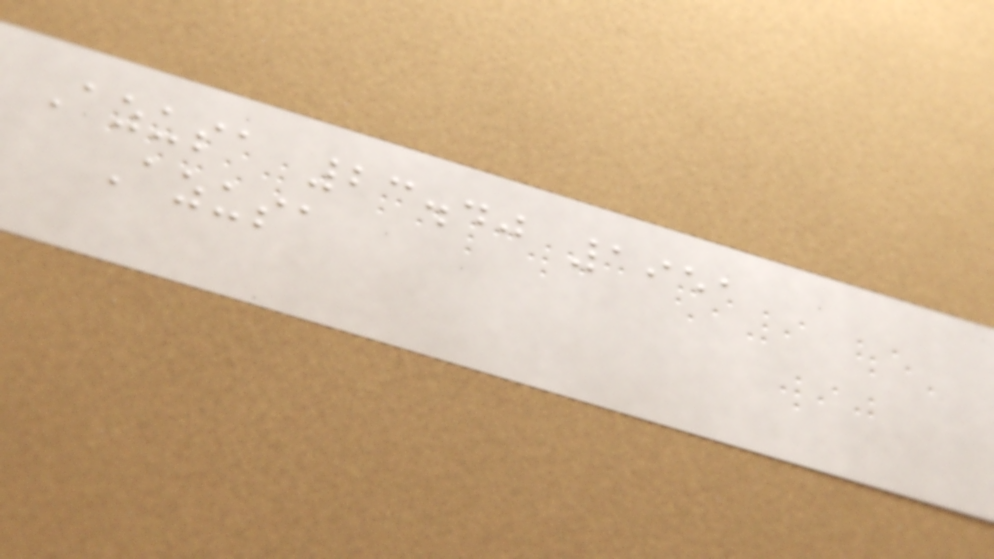Azusa 23.40 1951
Azusa
